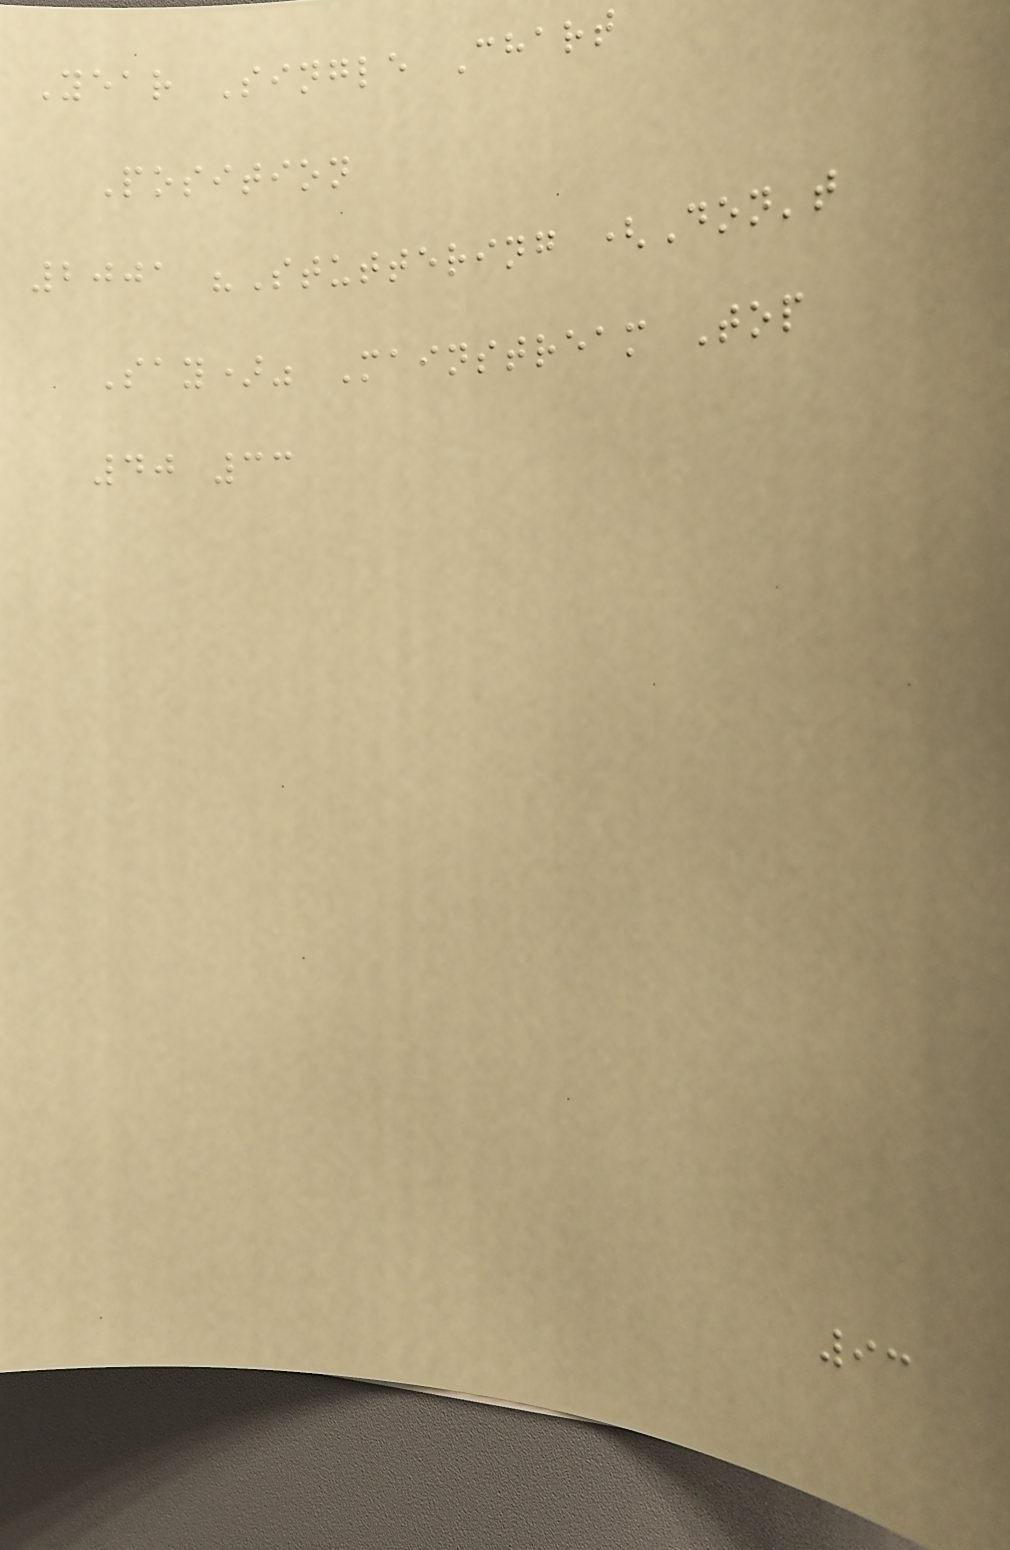Year Single Chart
Position
2001 "Stuttering (Don't
Say)" Mainstream Top
40 33
93
